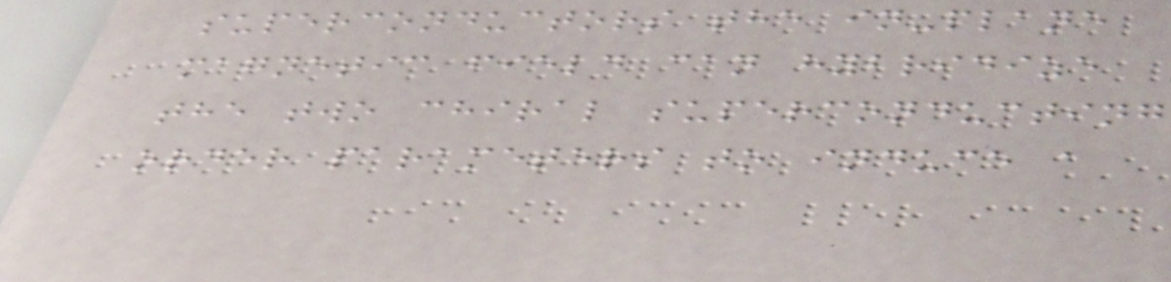superconductors the in-plane
magnetic field can hybridize
the two chiral superconducting
order parameters to induce a
